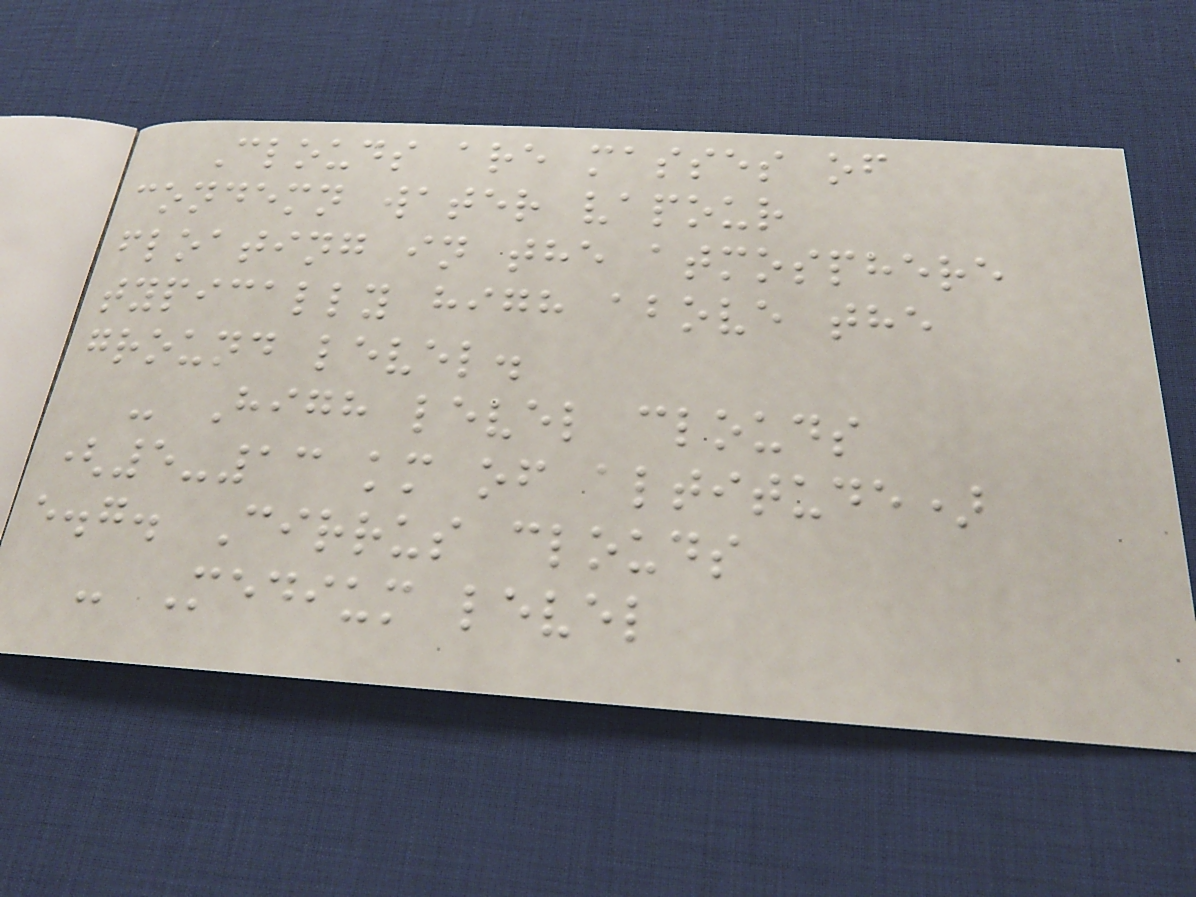Clouds are masses of
condemn water vapour
floating in the atmosphere
typically high above the
ground level.
- High level clouds
(5-13 km of altitude)
e.g. Cirrus clouds
- Medium level
